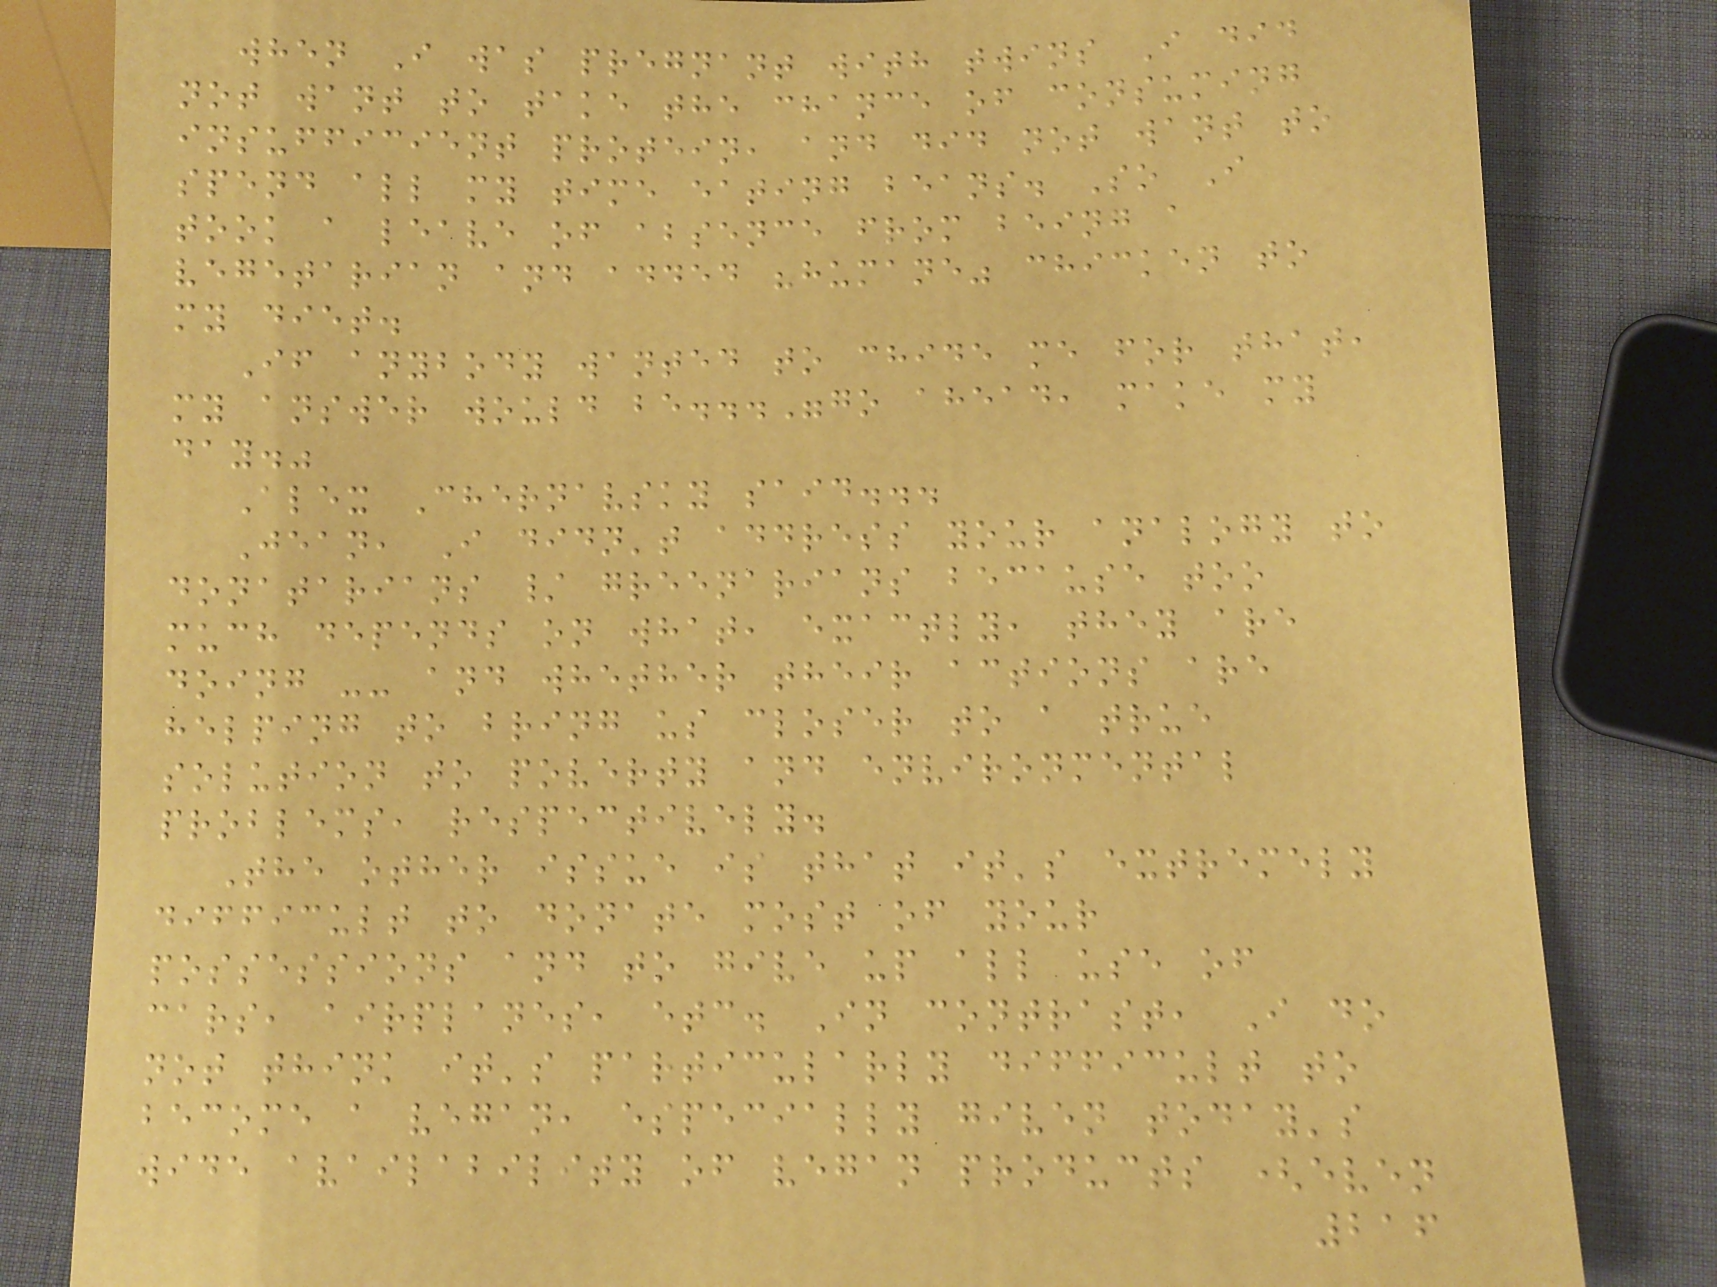when I was pregnant with twins I did
not want to take the chance of consuming
insufficient protein, and did not want to
spend all my time eating beans. So I
took a leave of absence from being a
vegetarian and added "humane" chicken to
my diet.
If anybody wanted to chide me for that,
my answer would be..."go ahead, make my
day."
Alex Chernavsky said...
Jean, I didn't address your analogy to
donatarians / greenarians because too
much depends on what, exactly, they are
doing -- and whether their actions are
helping to bring us closer to a true
solution to poverty and environmental
problems, respectively.
The other issue is that it's extremely
difficult to donate most of your
possessions and to give up all use of
cars, airplanes, etc. In contrast, I do
not think it's particularly difficult to
become a vegan, especially given today's
wide availability of vegan products (even
216
